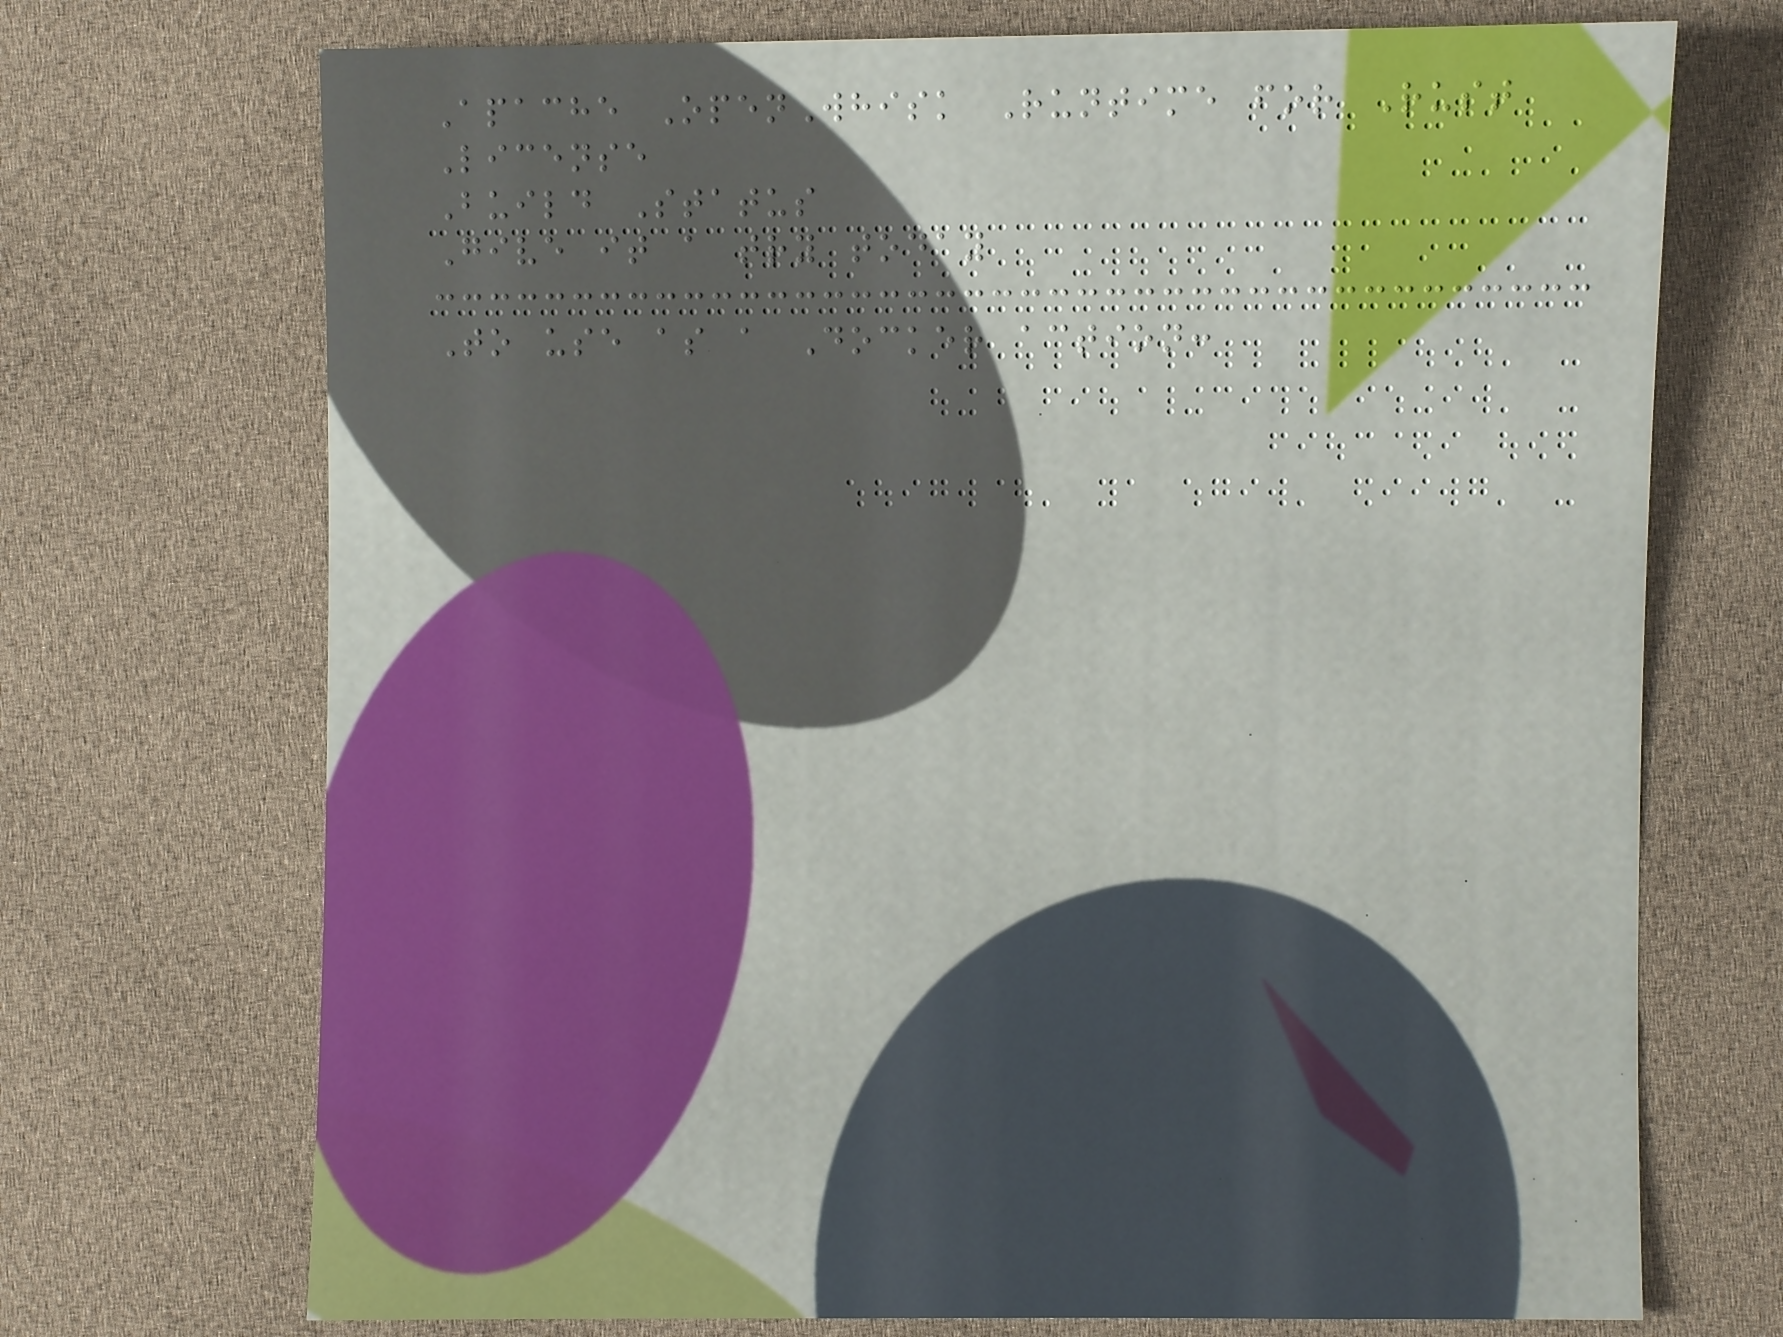Apache OpenWhisk Runtime for Rust
License
Build Status
Give it a try today
To use as a Docker action:
